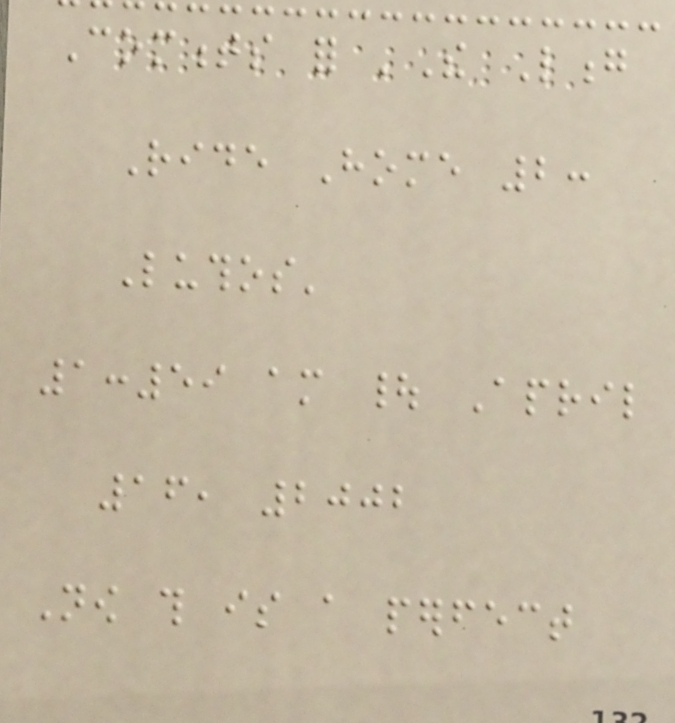Comments for 'The Long
Ride Home 2:
Luthos'
1:59 am | April
16, 2002
Now this is a perfect
